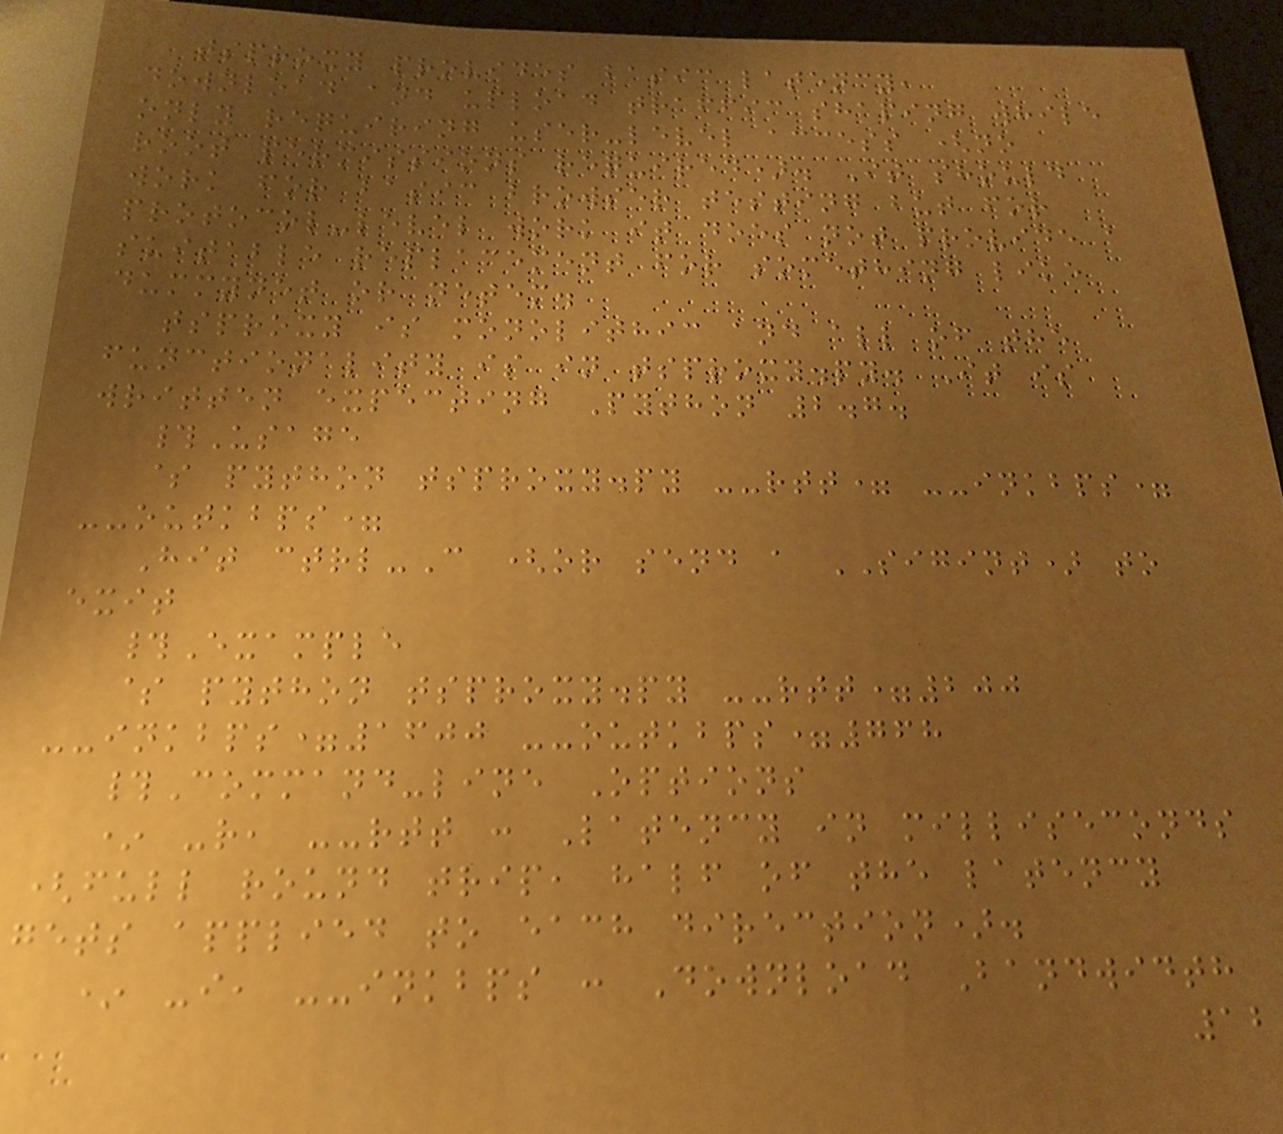tsproxy provides basic latency,
download and upload traffic shaping while
only requiring user-level access (no
root permissions required). It should
work for basic browser testing but for
protocol-level work it does not provide a
suitable replacement for something like
dummynet or netem.
tsproxy is monolithic and all of the
functionality is in tsproxy.py. It is
written expecting Python 2.7.
#Usage
$ python tsproxy.py --rtt= --inkbps=
--outkbps=
Hit ctrl-C (or send a SIGINT) to
exit
#Example
$ python tsproxy.py --rtt=200
--inkbps=1600 --outkbps=768
#Command-line Options
* -r, --rtt : Latency in milliseconds
(full round trip, half of the latency
gets applied to each direction).
* -i, --inkbps : Download Bandwidth
12
